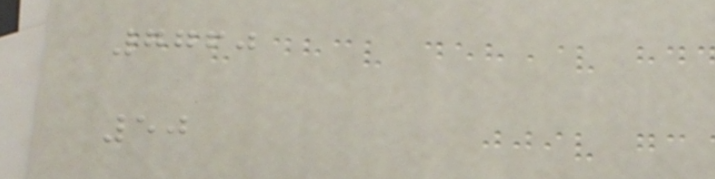7760
50
